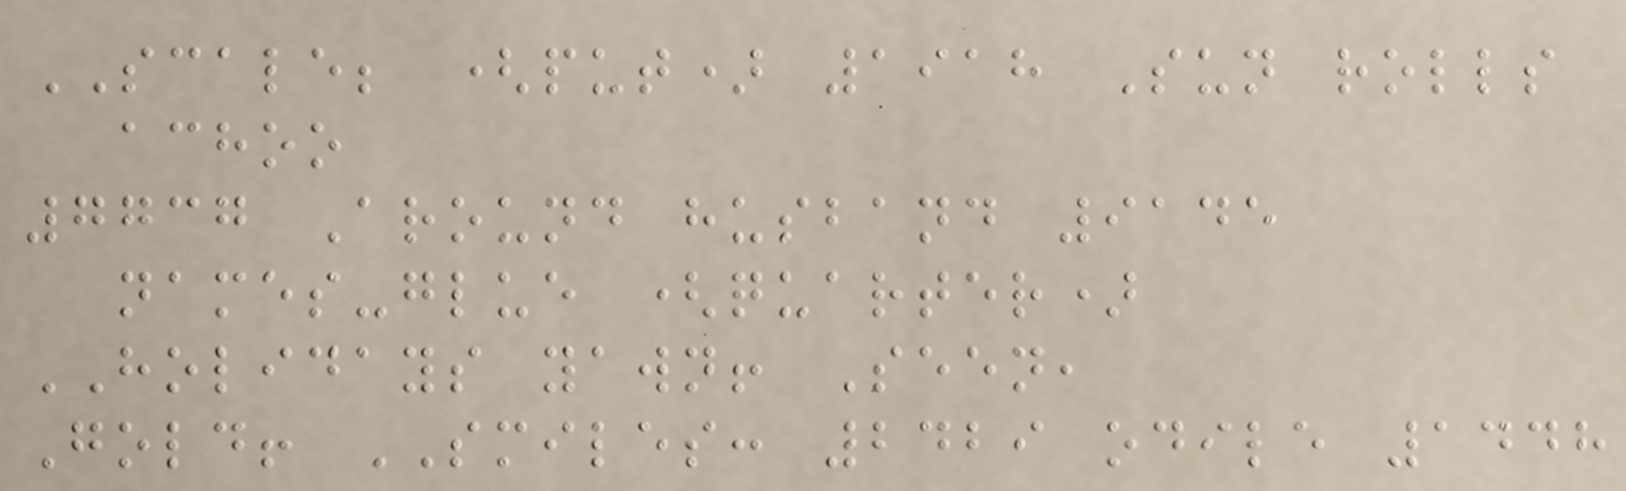SCALE; (put) 1918 Sun rolls
achoo
7737 Around husband 9145
names-glue (quarter)
HOLIDAYS yawn! Seen,
Gold! SMILES: 2429 odile 1448
